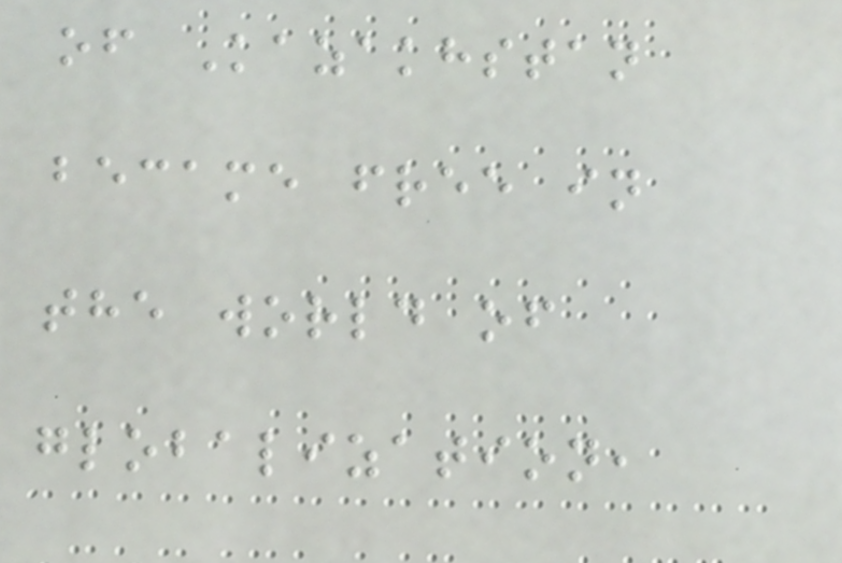of Kazakhstan
became free in
the world of
globalization,
